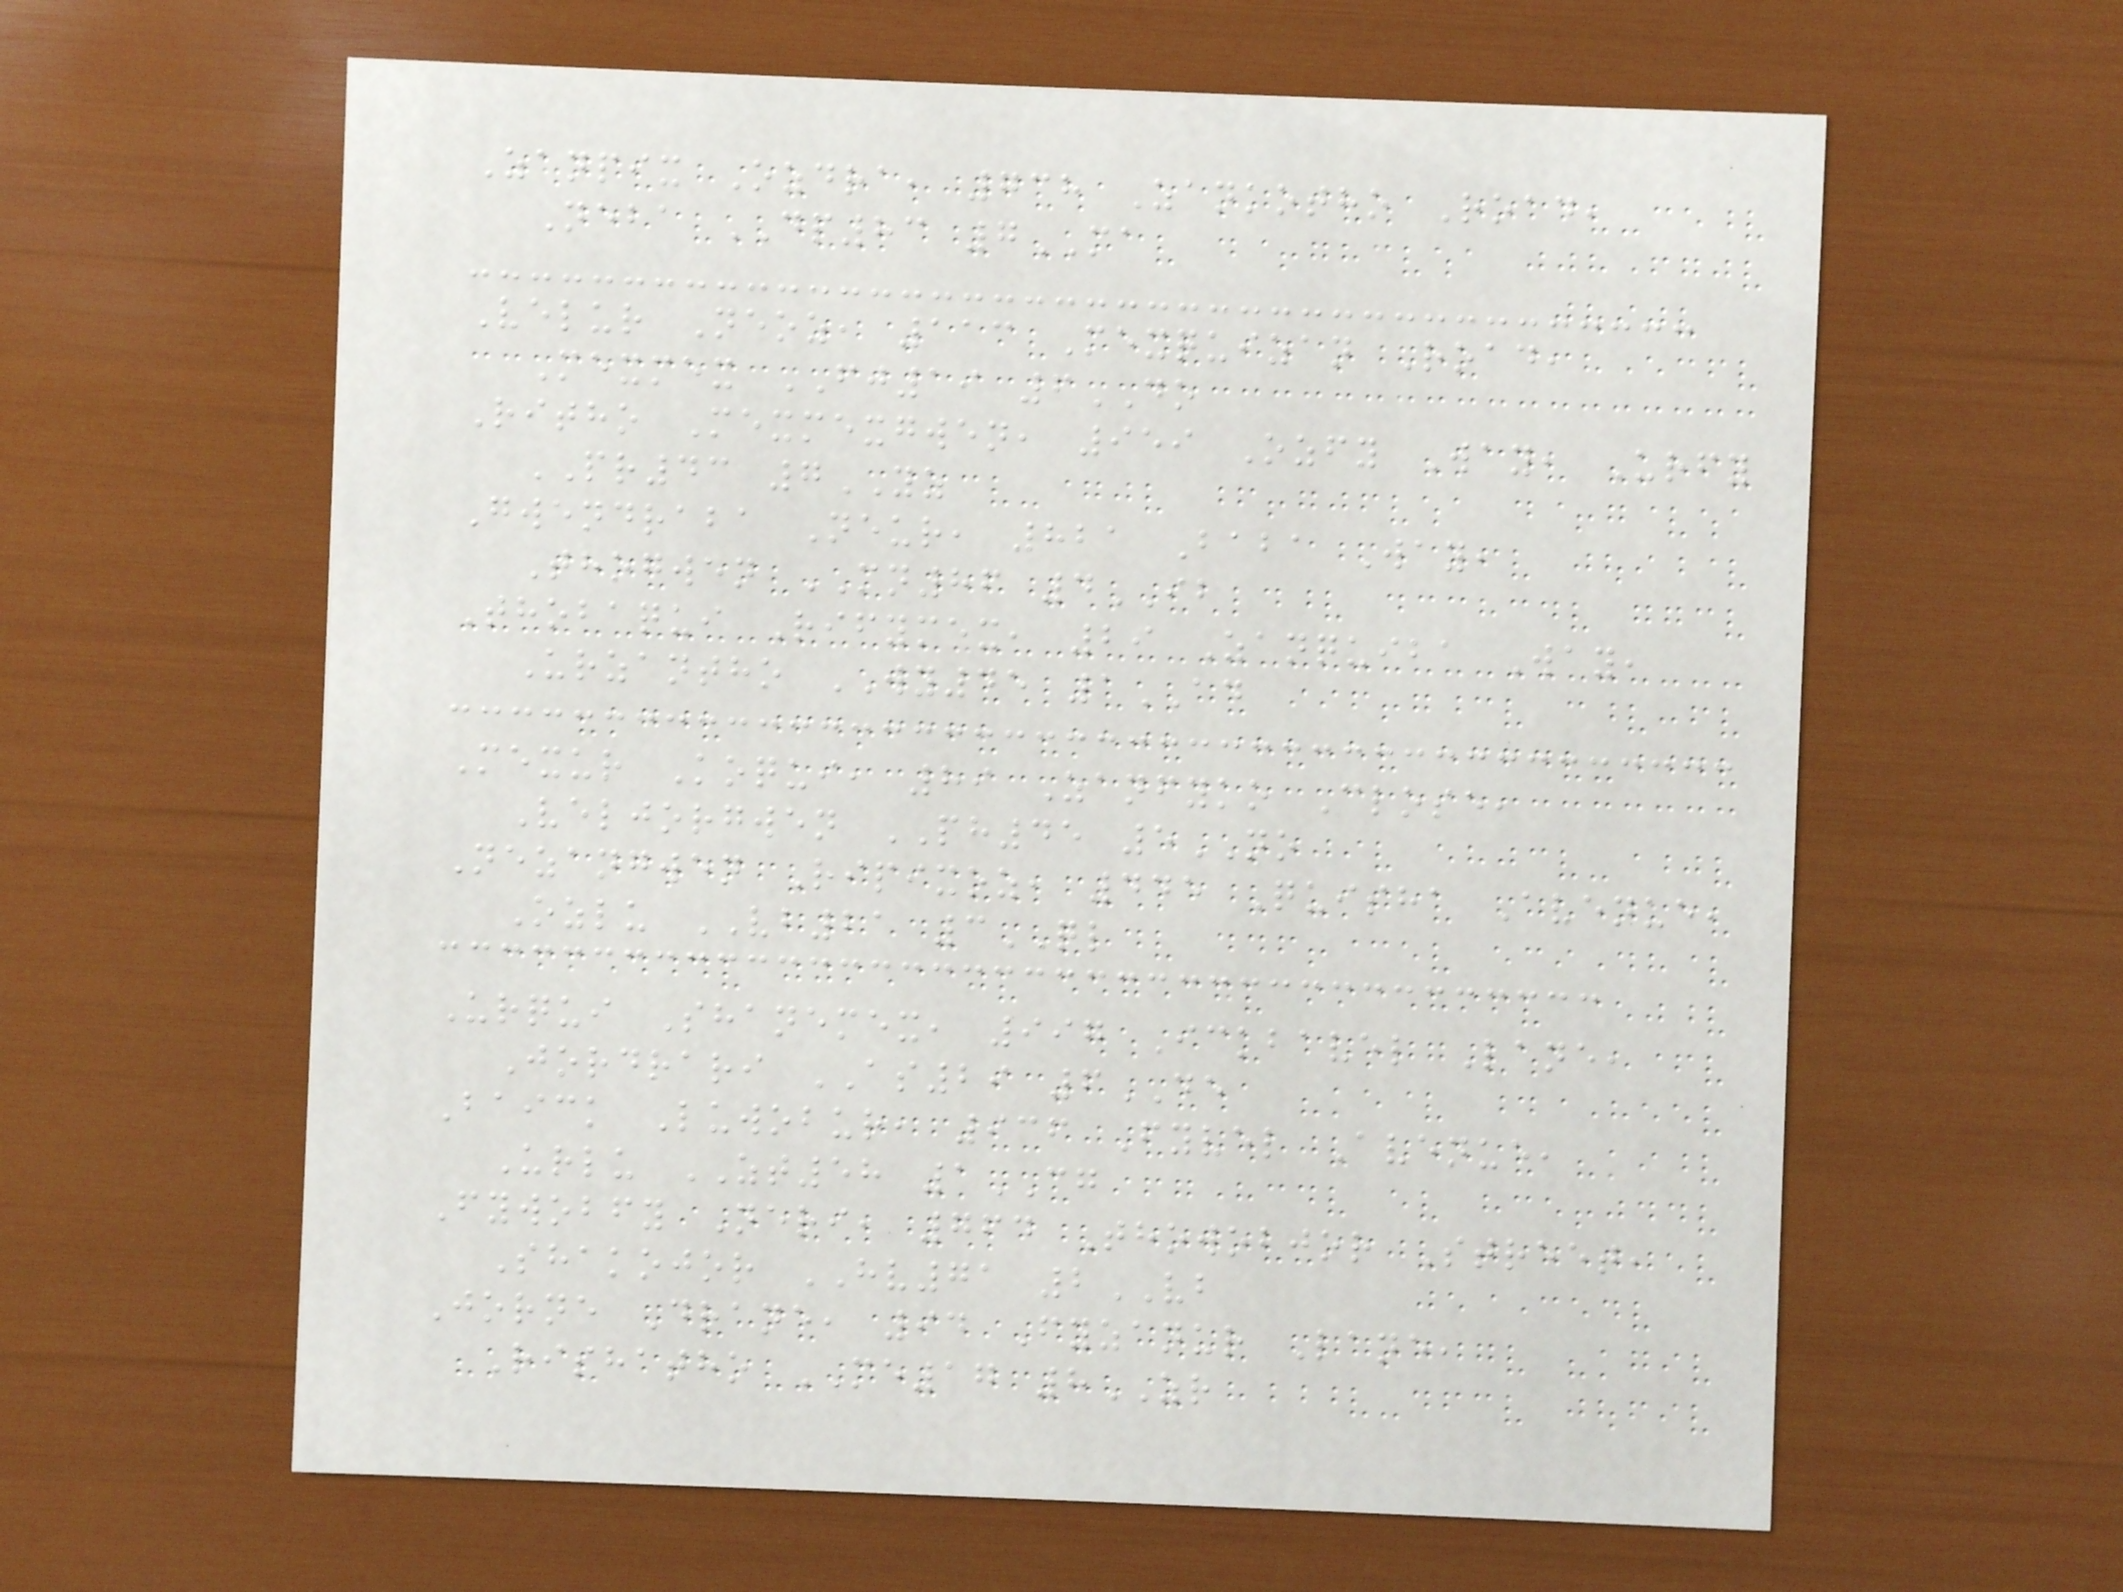Zanpix Ozdra, 738 Zankotho Road,
Neba DP83 7MA
Velur Neoz, 113 Mexquizan Road,
Mexmex FJ19 6DO
Ritho Mexmexgwen, 959 Ozfy Way, Urfy
PR43 7YZ
Gwendraba Neur, 821 Baba Way,
Thogwen MN86 4IB
Thobaqui Rifymex, 29 Zanquiba Way,
Urzantho WY45 1AD
Mexur Koqui, 89 Zanfyko Close,
Veljorgwen PH45 5NO
Nezangwen Ripixoz, 445 Quisha Avenue,
Ozlu VB21 3QL
Urqui Shanemex, 997 Ickbavel Lane,
Jordrari AS29 6DE
Baick Luwobur, 936 Fyvel Avenue,
Urlu ZT58 1CG
Fywobfy Neri, 764 Thowobjor Street,
Shakojor HV71 2VB
Jorne Drane, 94 Fyzanur Lane,
Rishatho ME17 8ZR
